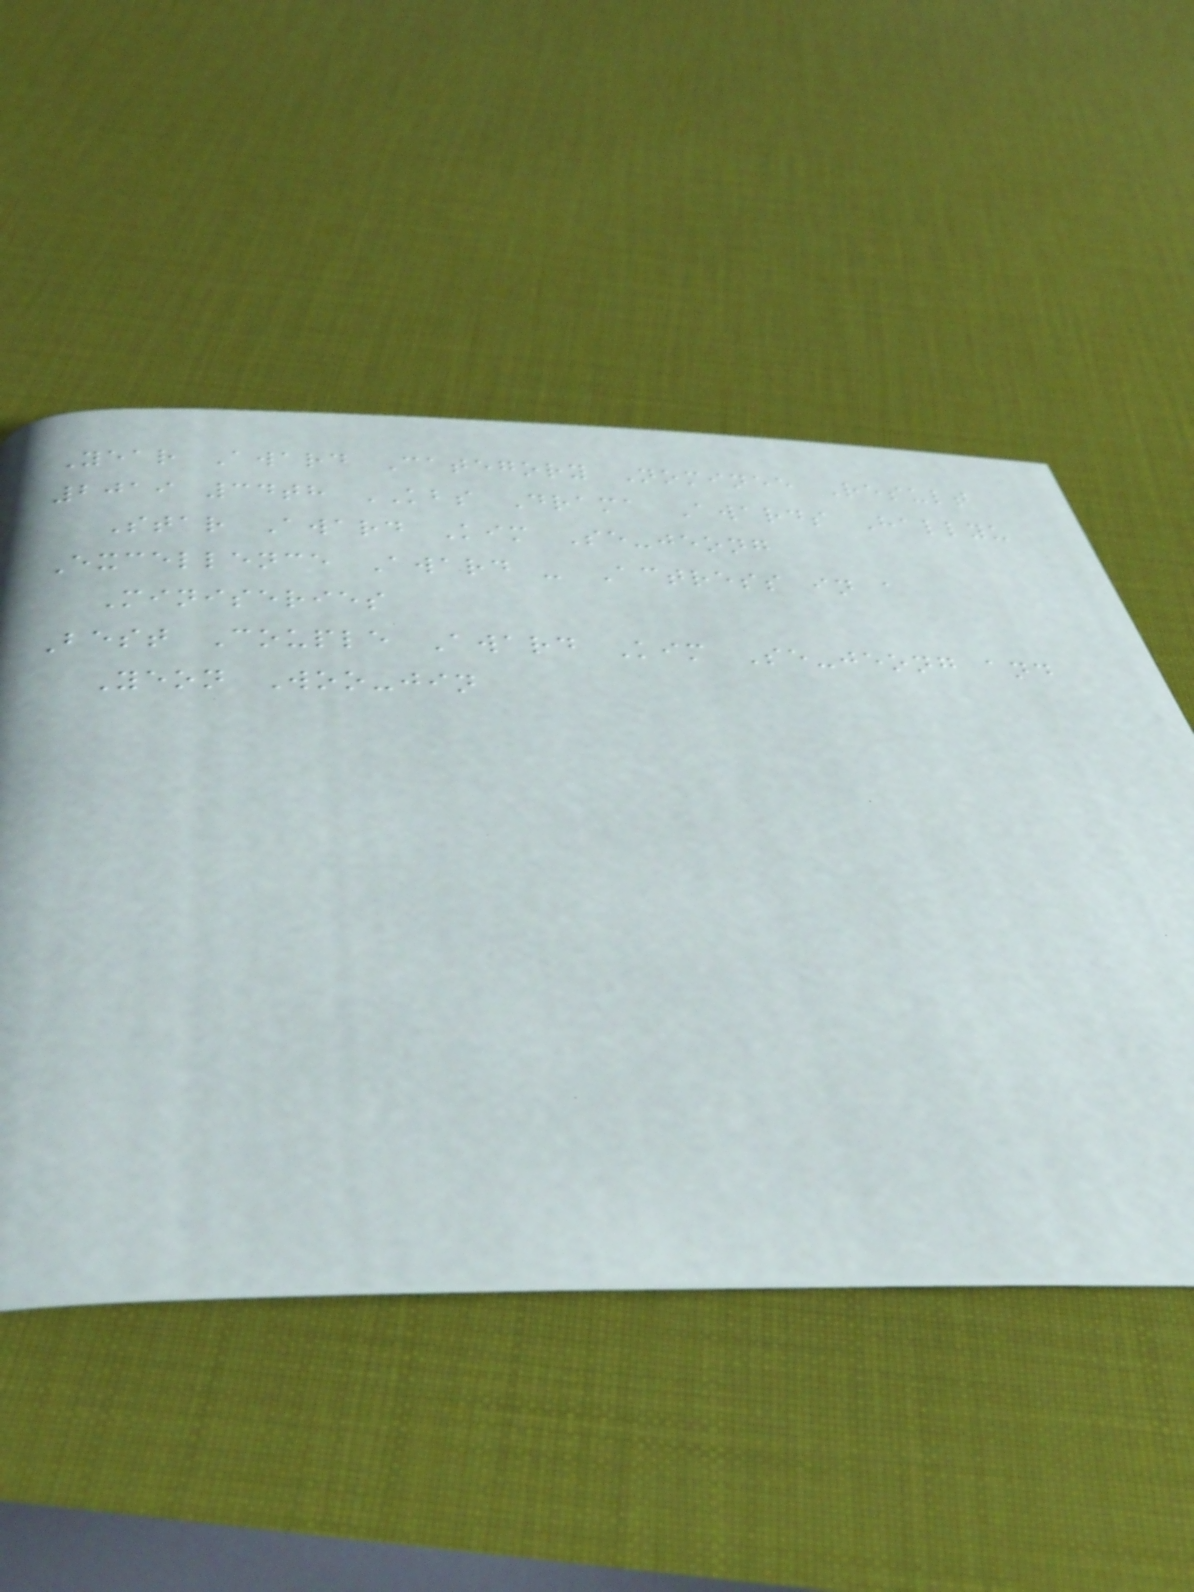Year Award Category Nominee Result
2019 34th KBS Drama Awards Hallyu
Star Award Kim Se-jeong
Excellence Award - Actress in a
Miniseries
Best Couple Award Kim Se-jeong and
Yeon Woo-jin
